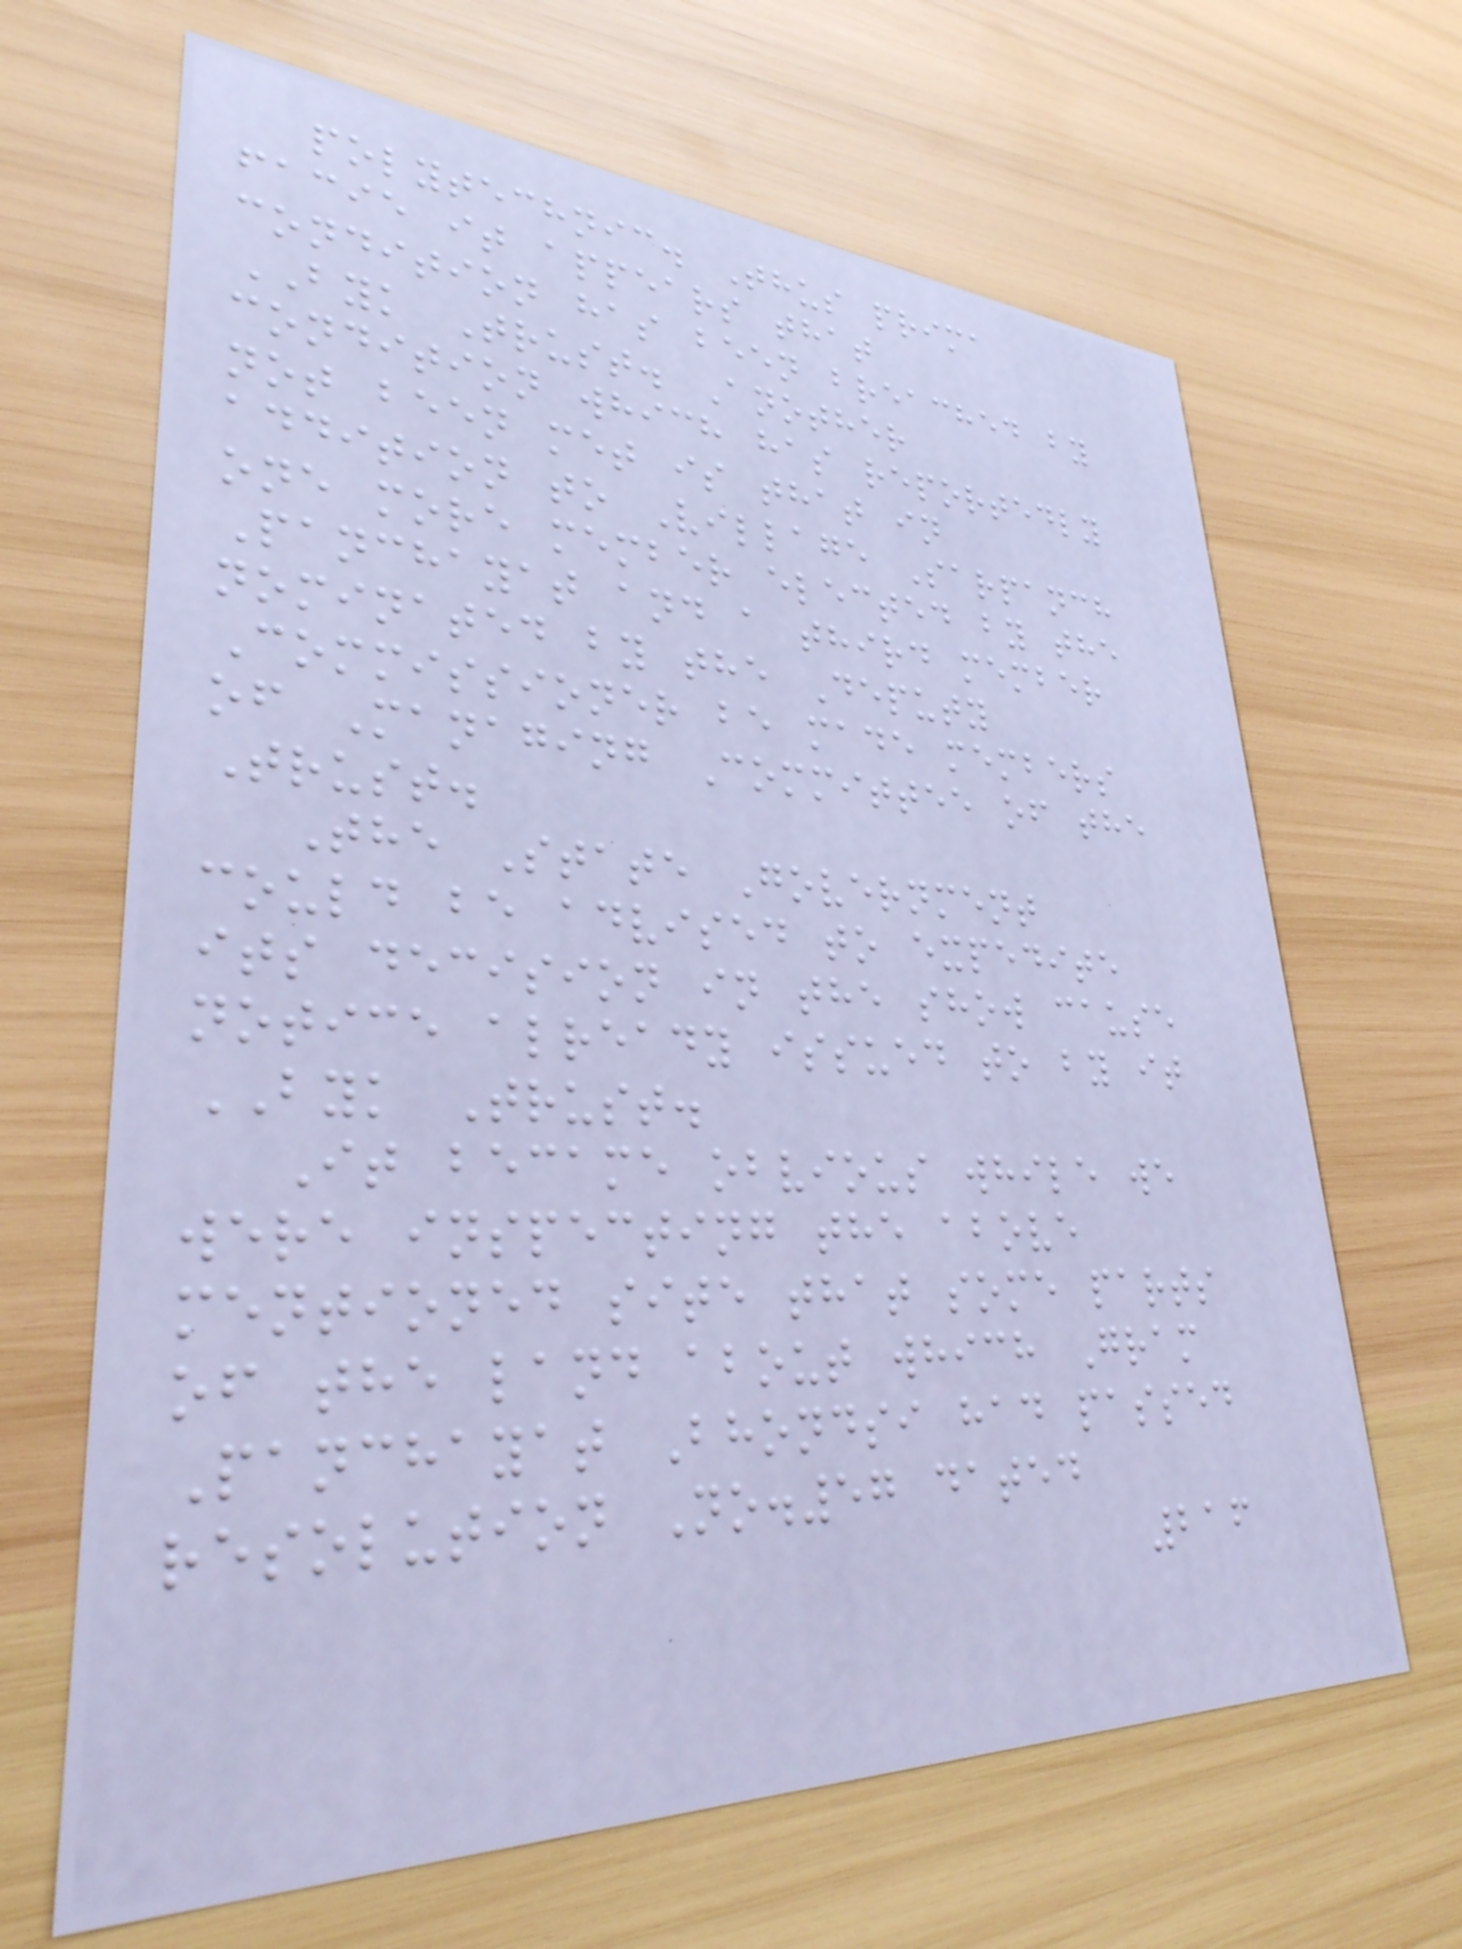polytechnic. Thus prima
facie it appears that
condition has been breached by
BYK Trust. Another
condition which has reportedly
not been met is that in
addition to Village Sarpanch
one more member elected by the
Panchayat and a third member
nominated by the Deputy
Commissioner be made members
of Managing Committee of the
Trust.
The State Government
could be advised to expedite
its decision in the show cause
notice already issued to by it
BYK Trust.
It became obvious while we
were inspecting the above
mentioned site that some parts
of the land about which Gram
Panchayat Bhondsi had passed
resolution No.57 dated
216
